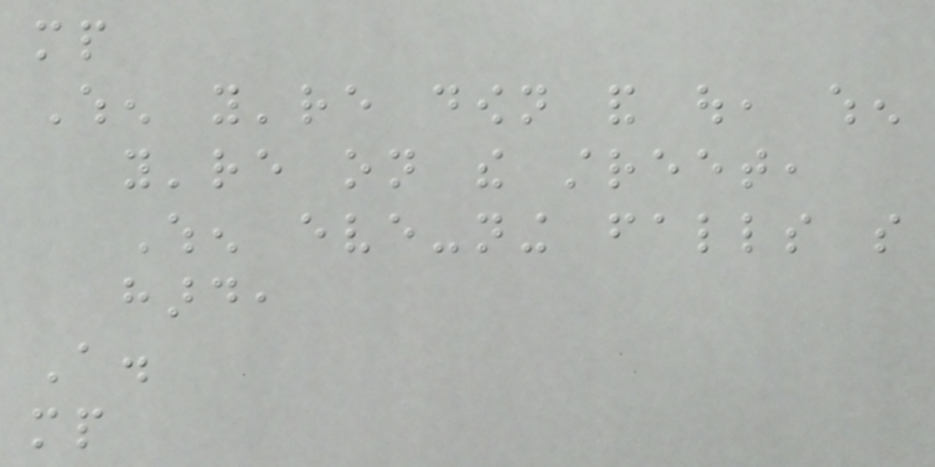mp
When you're down and out, when
you're on the street,
When eve-ning falls so
hard,
A.
mp
